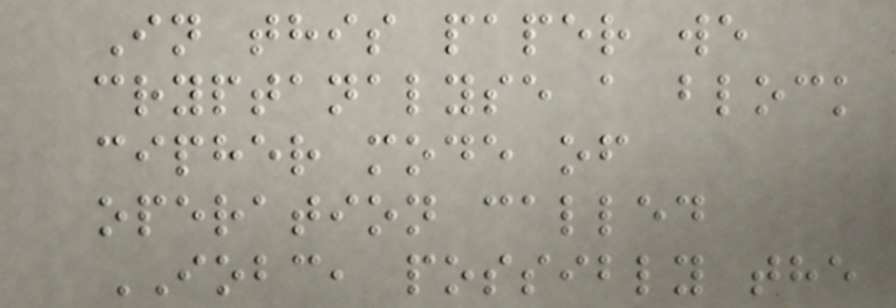In this paper we
cryptanalyse a block
cipher mode of
operation called
IOBC, possibly the
